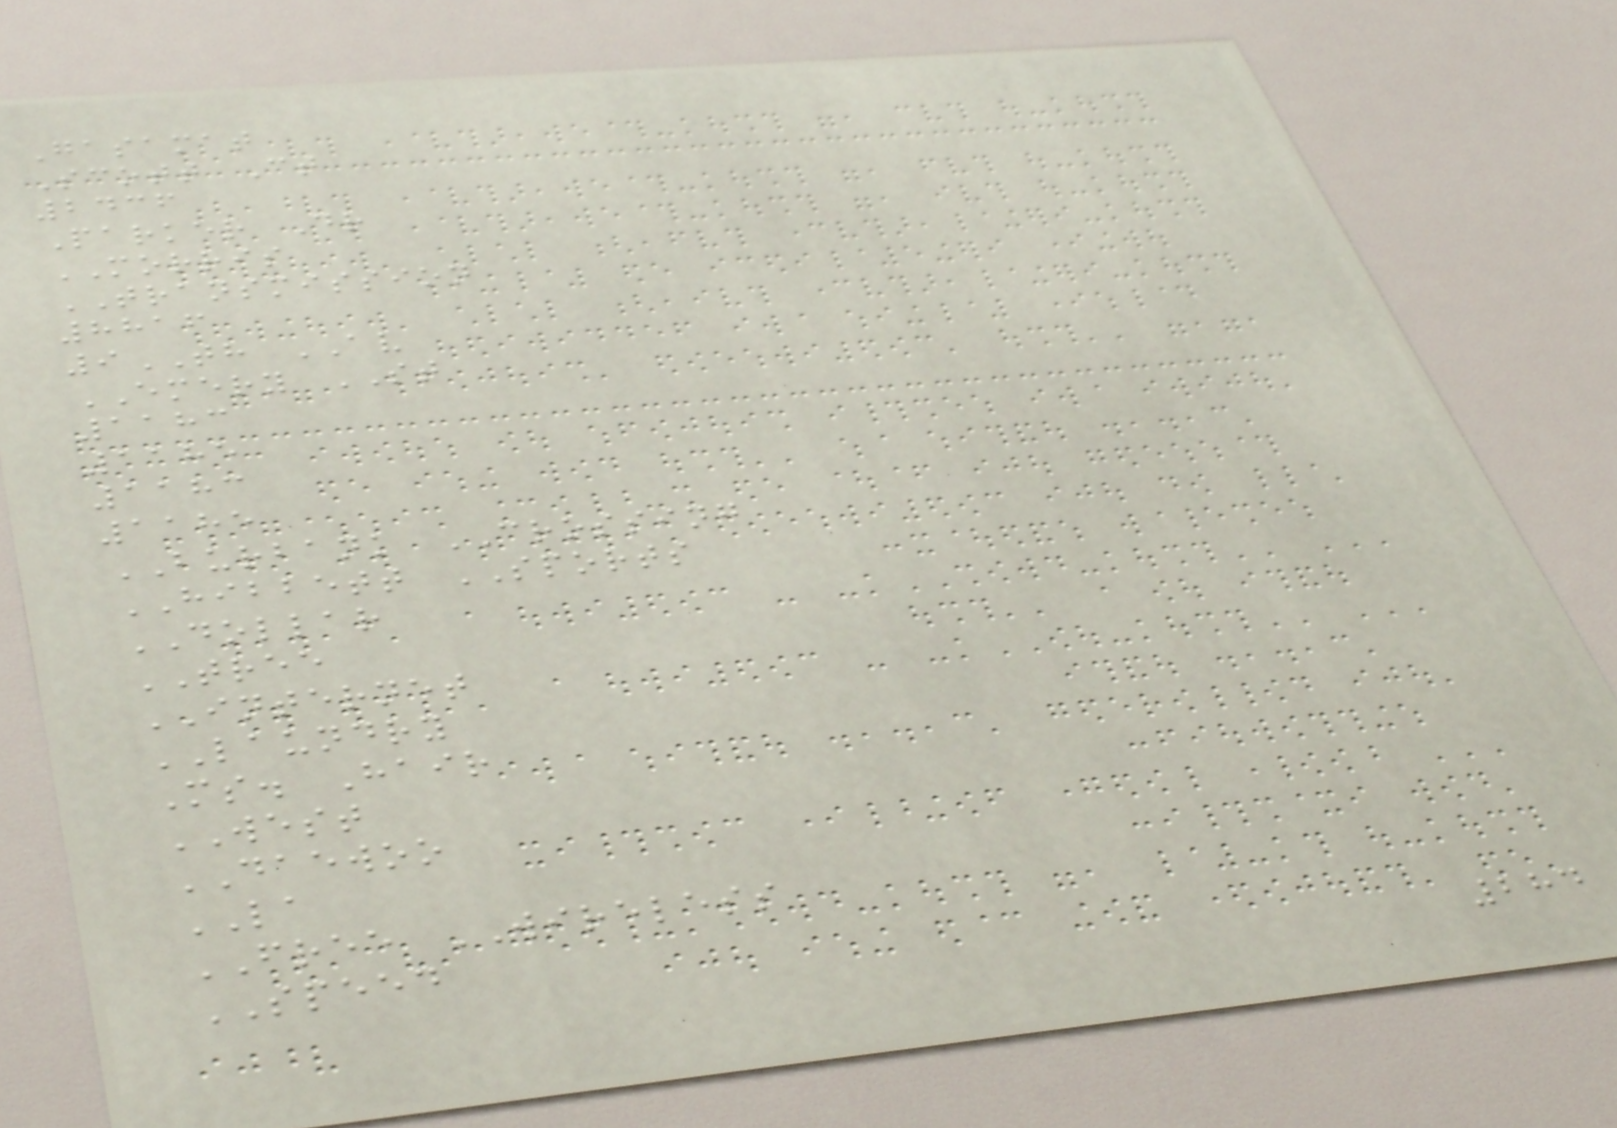Gasamat
Scott Ct
2436
Parker Dr
MORRIS
TRANSMISSION
8816
9TH AV
EMERY ST
1183
1185
1183
1185
BURBANK CROSSING
HIBBETT SPORTS
DOLLAR
TREE
INTERNET
LAUNDRY
Ms. Hair
WEST
DAEWOO
LA
FREE WIRELESS
SPEED
284
